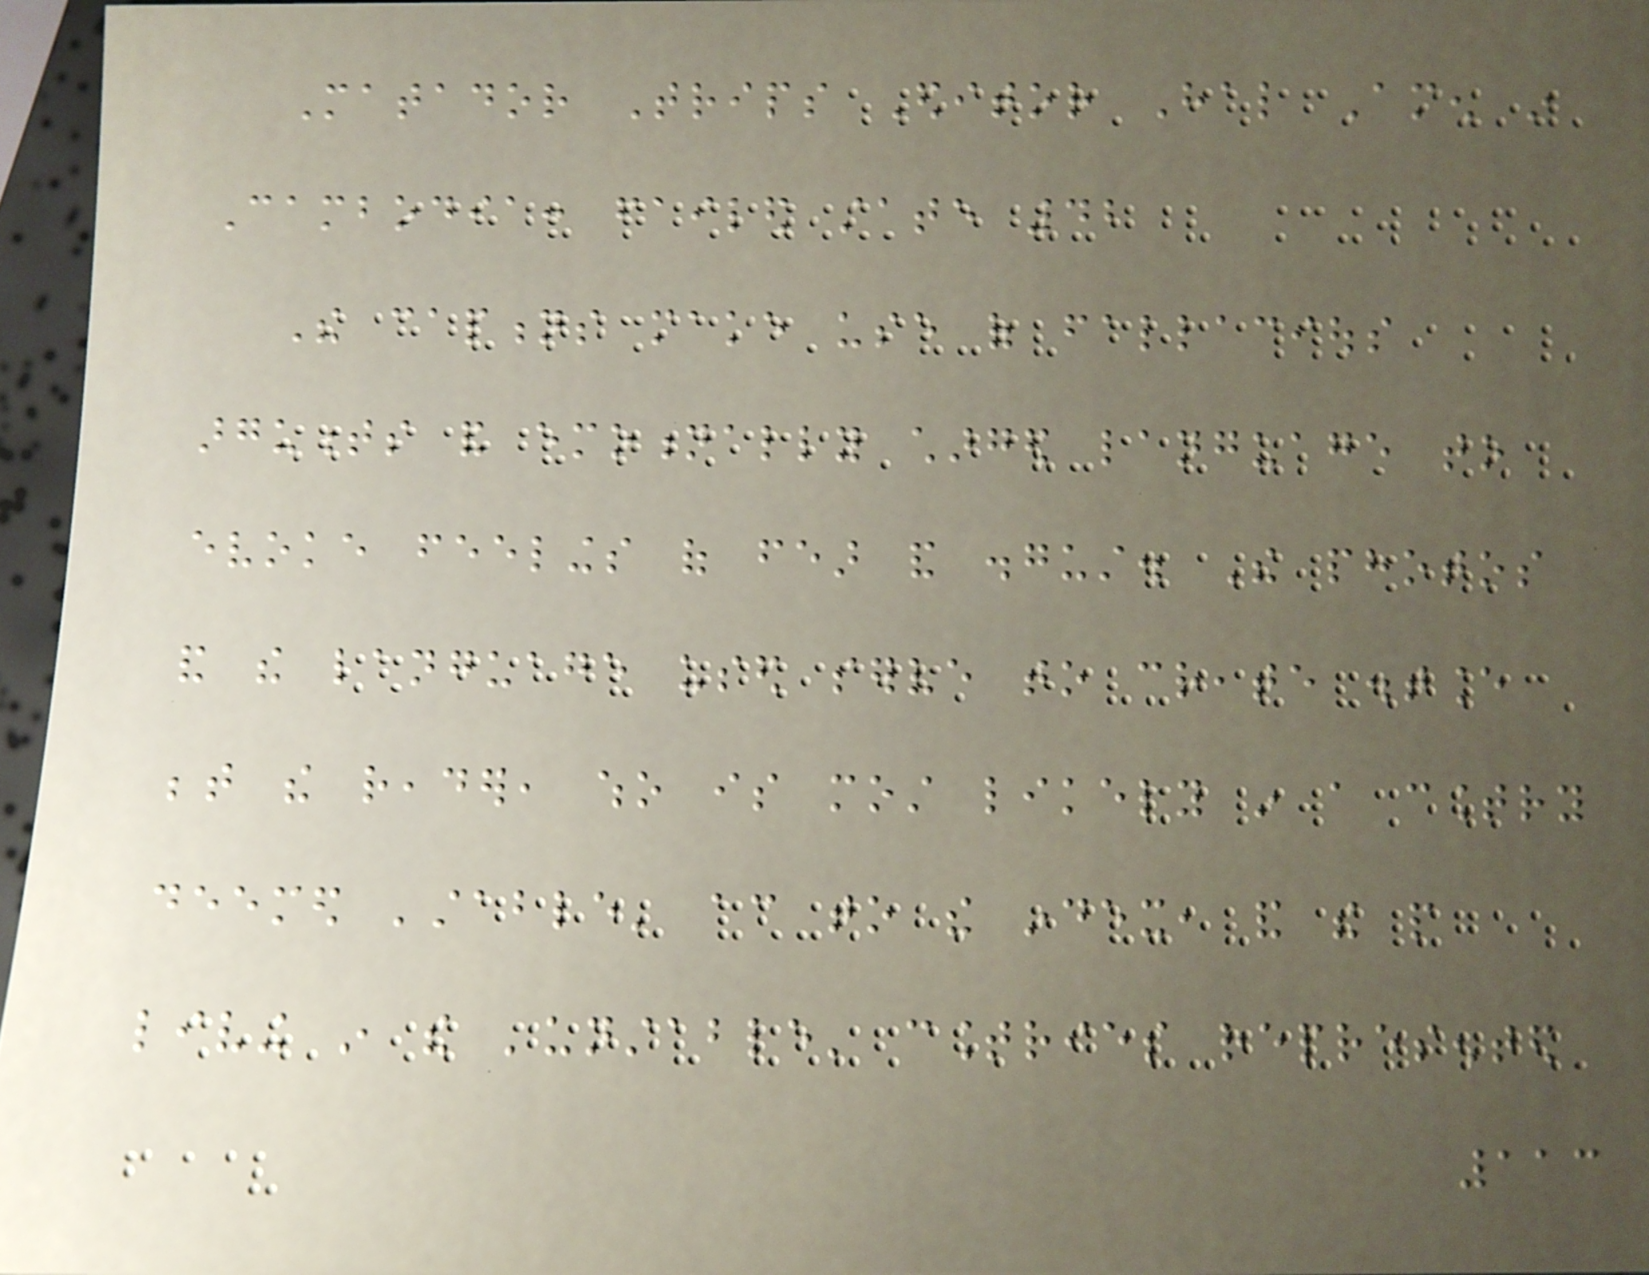Matador Trips Editor Hal Amen in
Cambodia: failed state 42
The captions make use of fallacious
arguments and emotionally charged language to
evoke feelings of fear and disgust. The photos
and the language used serve to create distance
between the reader, who is most likely in a country
deemed 'stable' according to the index, and the people
living in the 'unstable' countries represented
113
